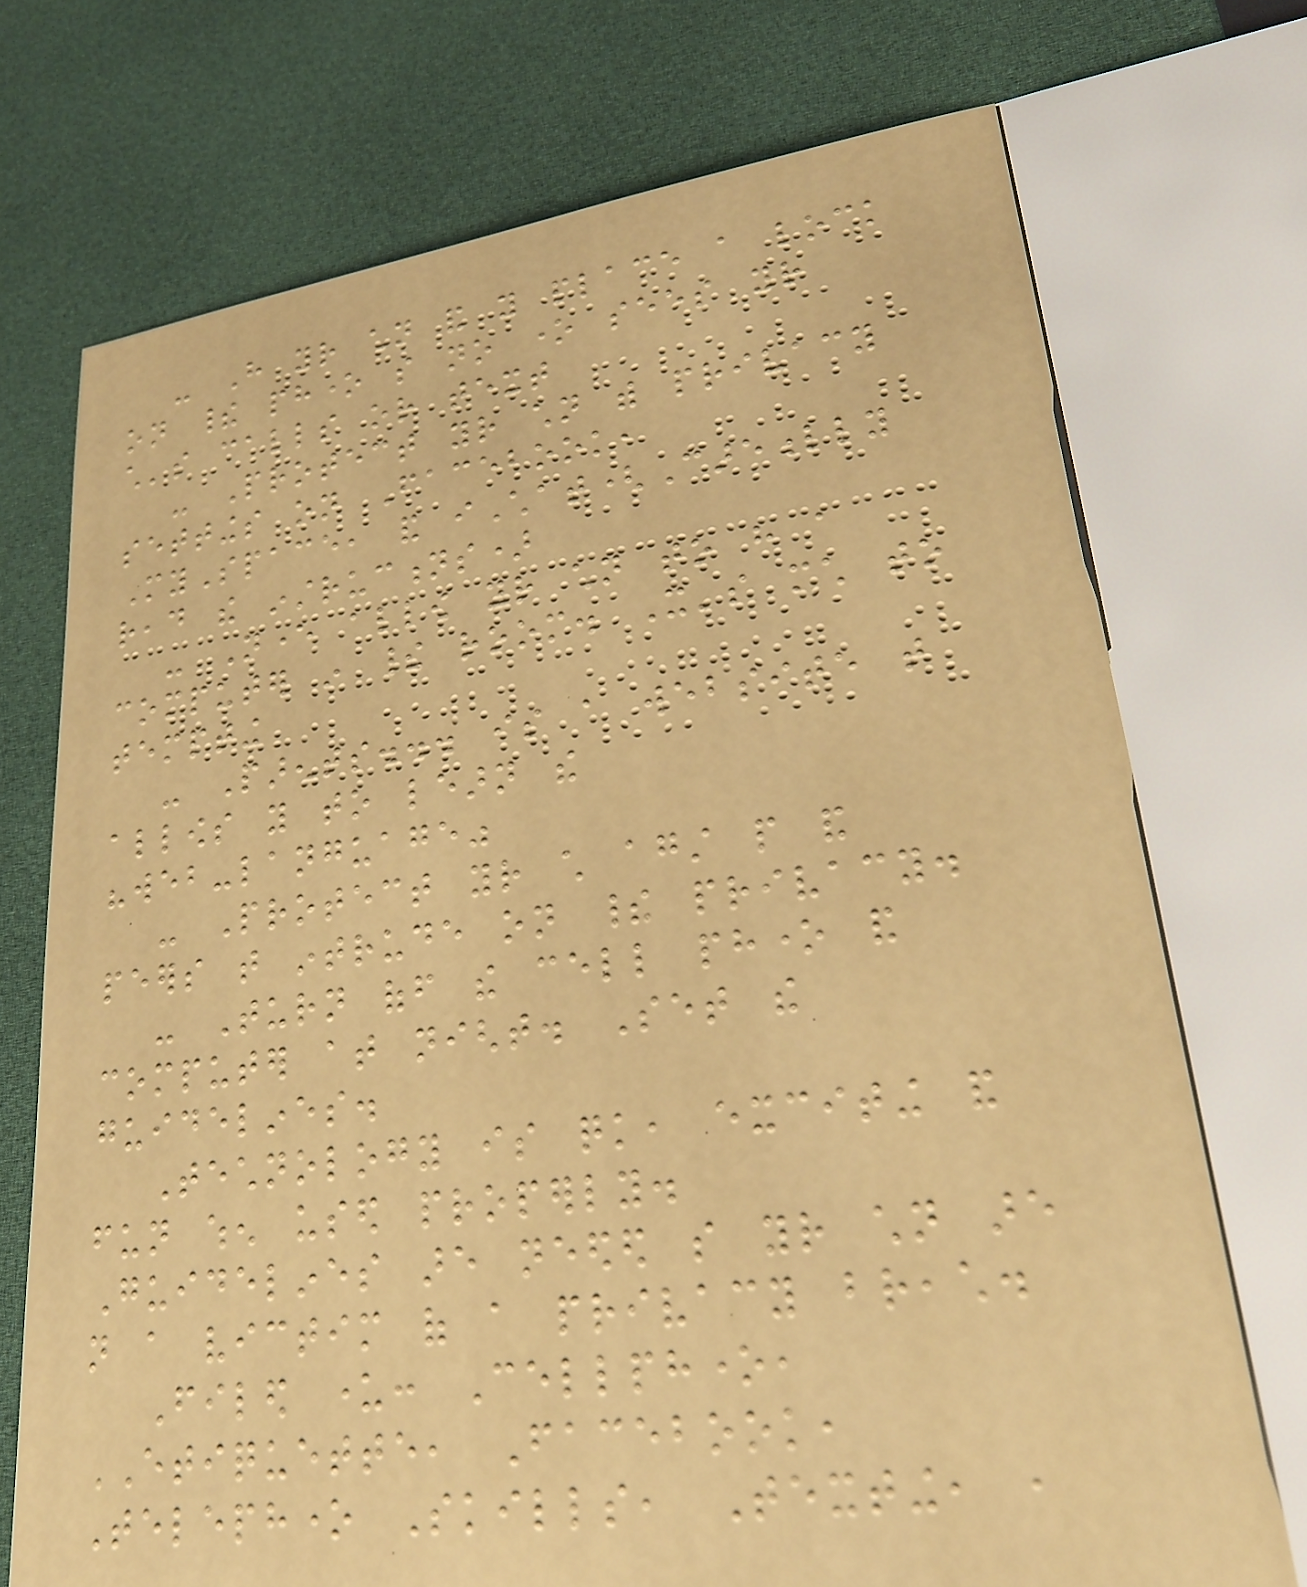- Have your children and you place a lock
on their phone so no one sees your
child's calls or text
- Protect your children with privacy
settings on Facebook,
MySpace, and iChat(Carefully
read the instructions)
- Never allow your children to have a
computer in their room. It's much to
tempting
- Parents... is a website that
allows you to learn the
"web-language"
- Protect your child against people and
peers that intrude on their privacy.
- Turn off the cell phone and
computer at night. Set the
guidelines.
Technology is quick, exciting and
fun when used properly.
Guidelines are needed so your children are
not a victim of a privacy breach.
Filed under: Cellphone,
ETIQUETTE, Facebook,
Telephone Skills, Texting, ,
